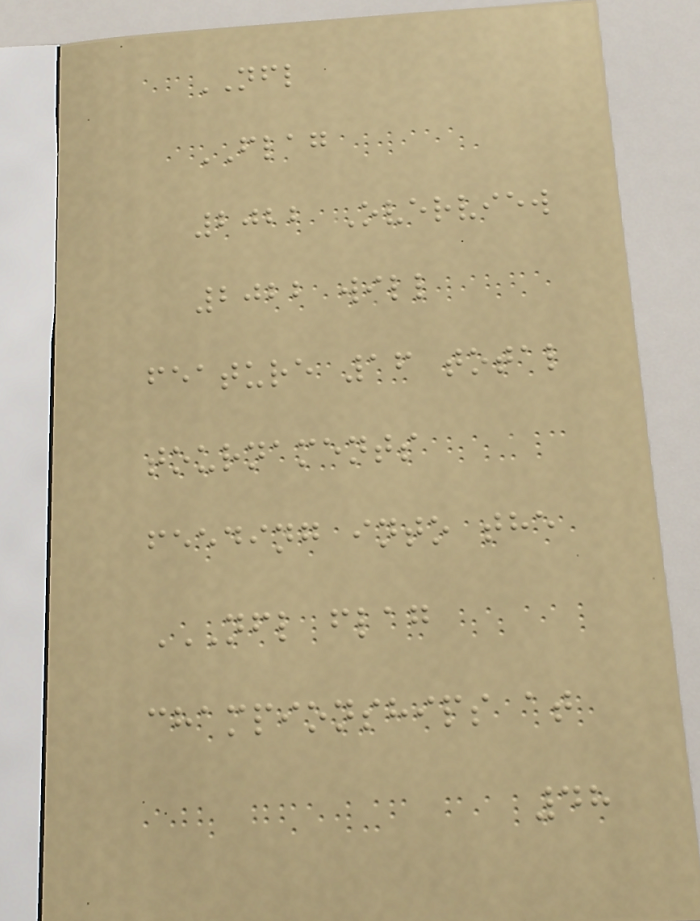NFL
FLAG
2022 Overview
2022 will
feature 16 total
tournaments
feeding into the
NFL FLAG
CHAMPIONSHIPS AT
48
